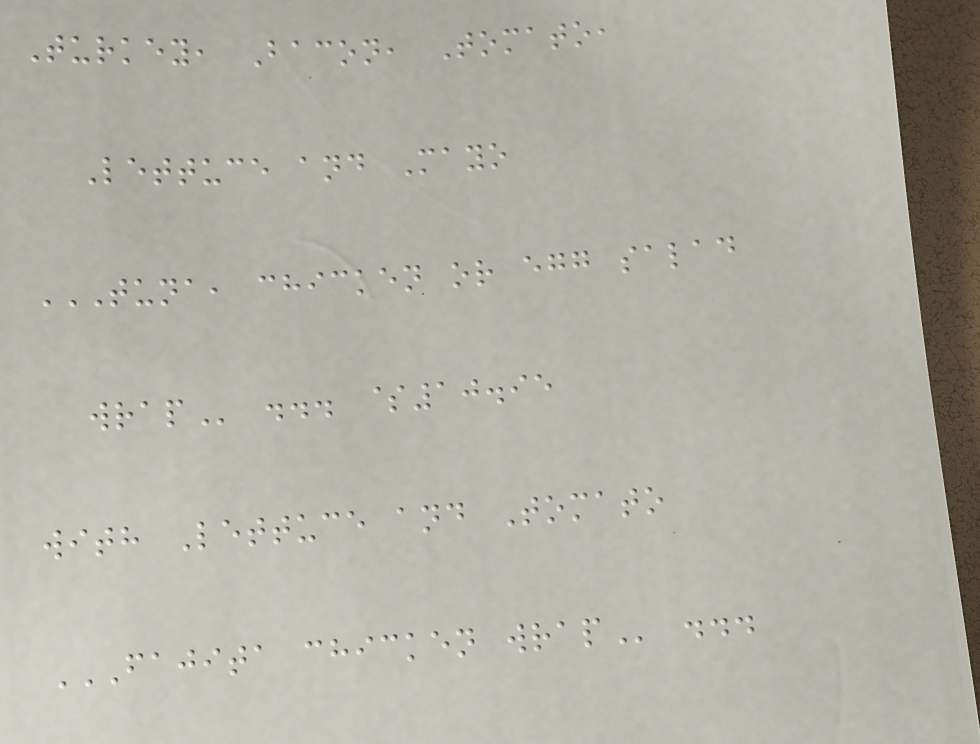Turkey, Bacon, Tomato,
Lettuce and Mayo
TUNA, CHICKEN OR EGG SALAD
WRAP ... $10.95
with Lettuce and Tomato
FAJITA CHICKEN WRAP ...
